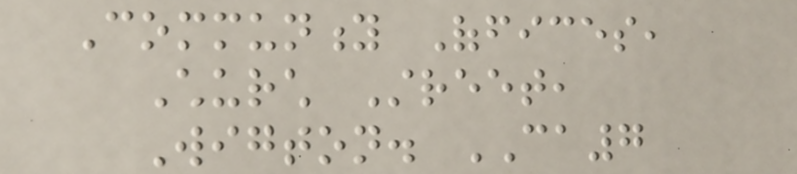Community Offices,
Church Street,
Wigton. CA7
